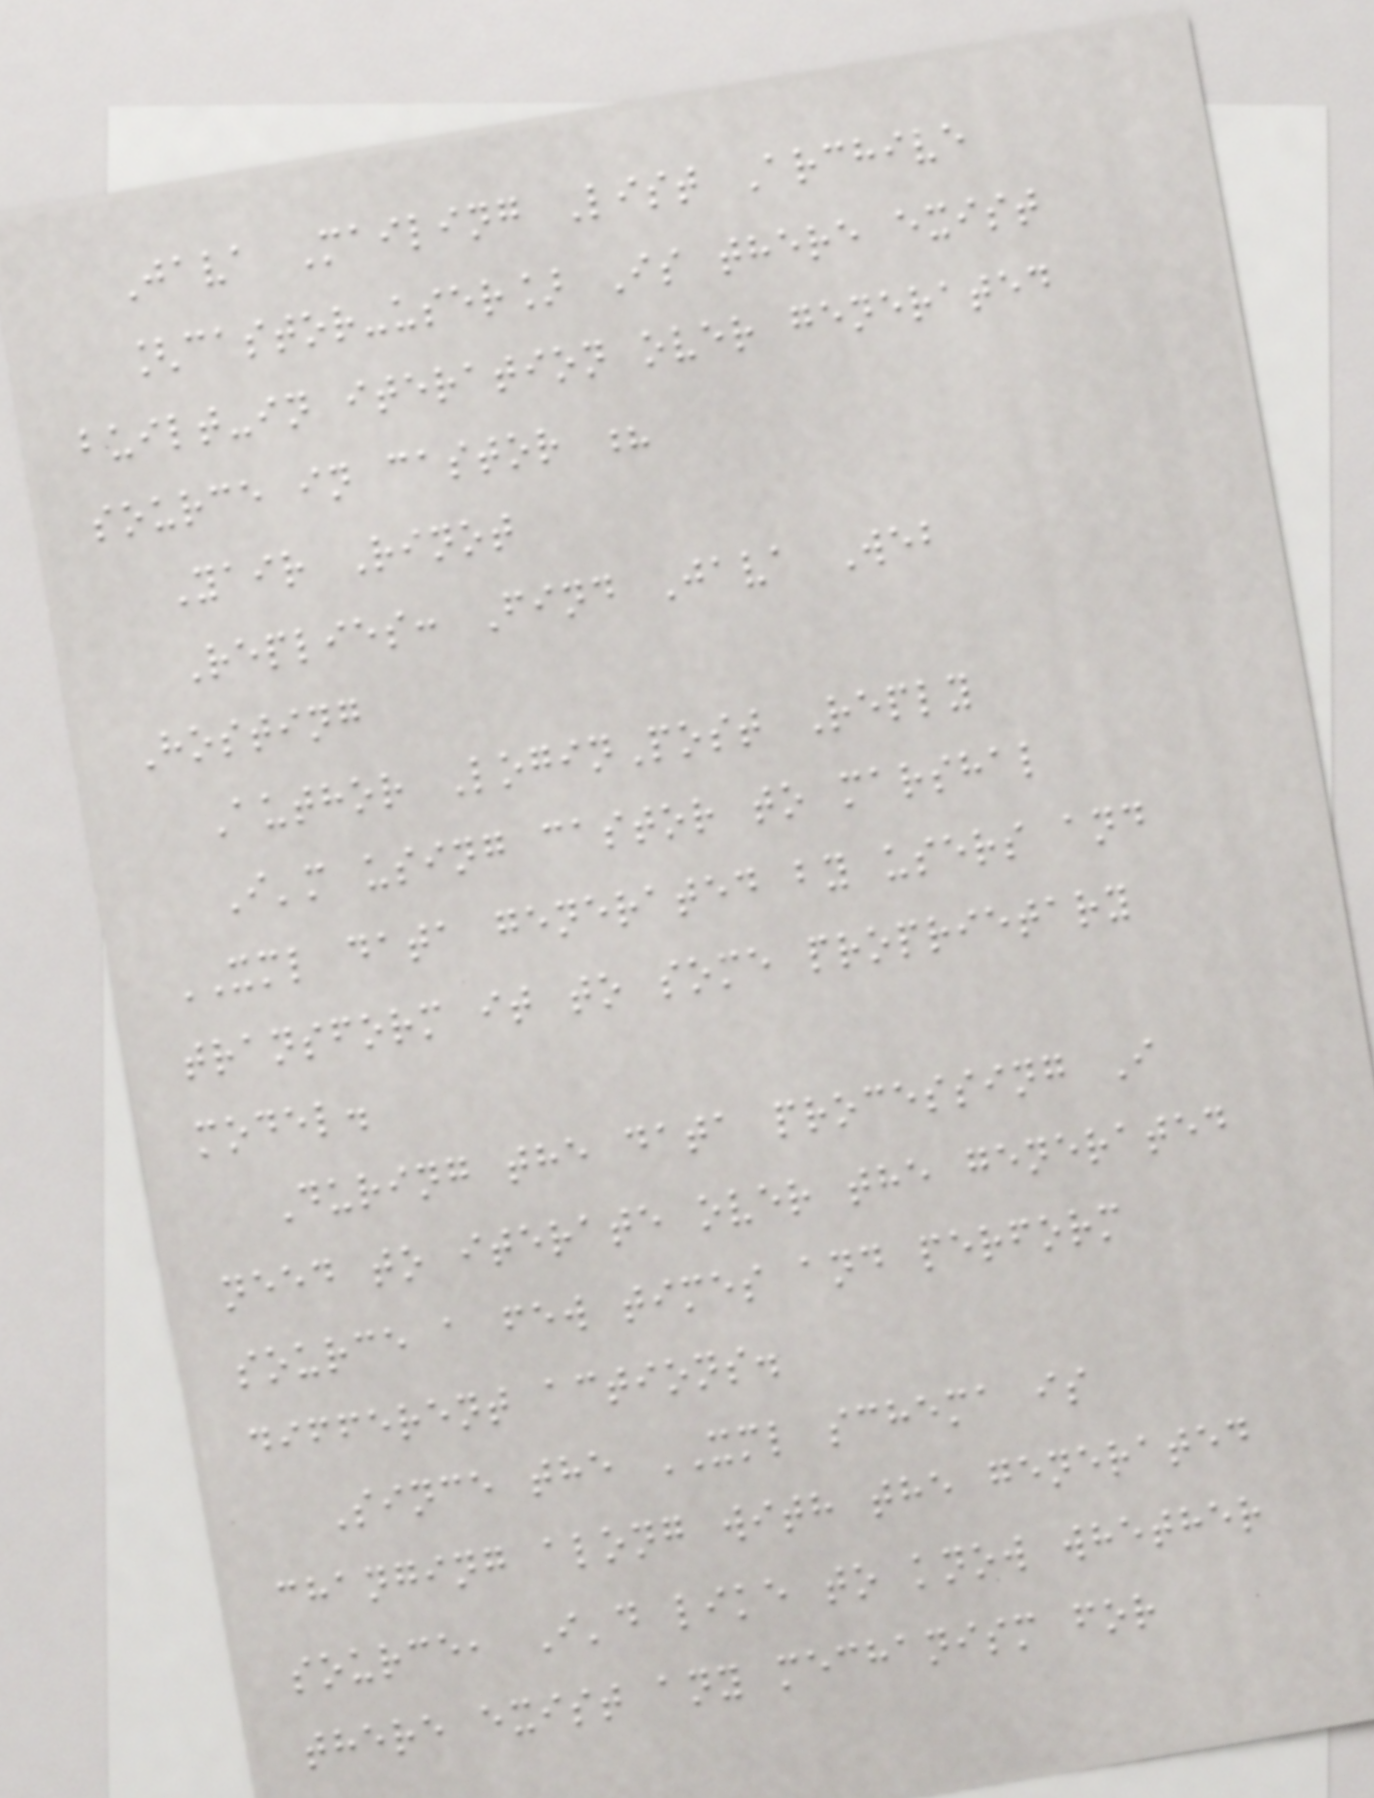Java Mailing List Archive
[castor-user] Is there exist
built-in iteration over generated
source in castor ?
Yair Rinot
Replies: Find Java Web
Hosting
Author LoginPost Reply
I'm using castor to marshal
XML data generated by users and
transform it to some proprietary
model.
During the data processing I
need to iterate over the generated
source a few times and perform
different actions.
Since the XML schema is
changing along with the generated
source, I'd like to know whether
there exist any mechanism for
